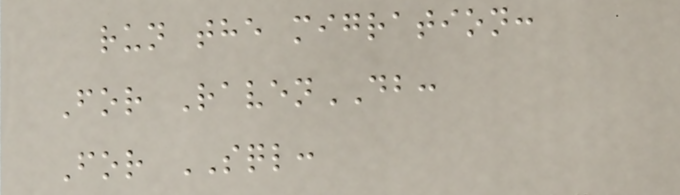run the migration:
For RavenDB:
For SQL:
